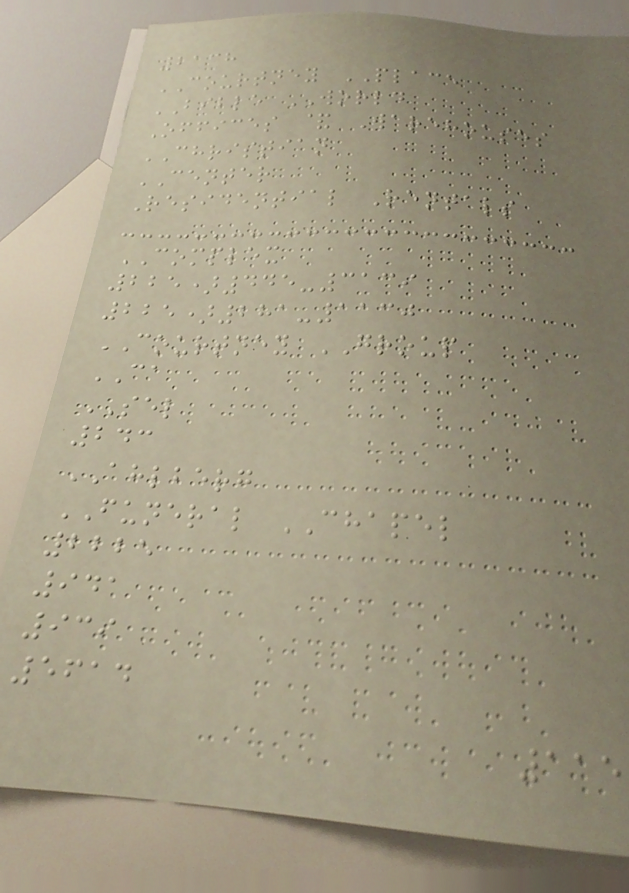2138
COURTNEY PLACE
BIBLE WORLD
Offices & Warehouses
CHRISTIAN
CENTER
Residential Rentals
COMPLEX
225)445-3139
225)281-1130
COURTNEY GROUP
CA
SEL
243
AHLBERG
FUNERAL CHAPEL
2225
941
939
5614
115
